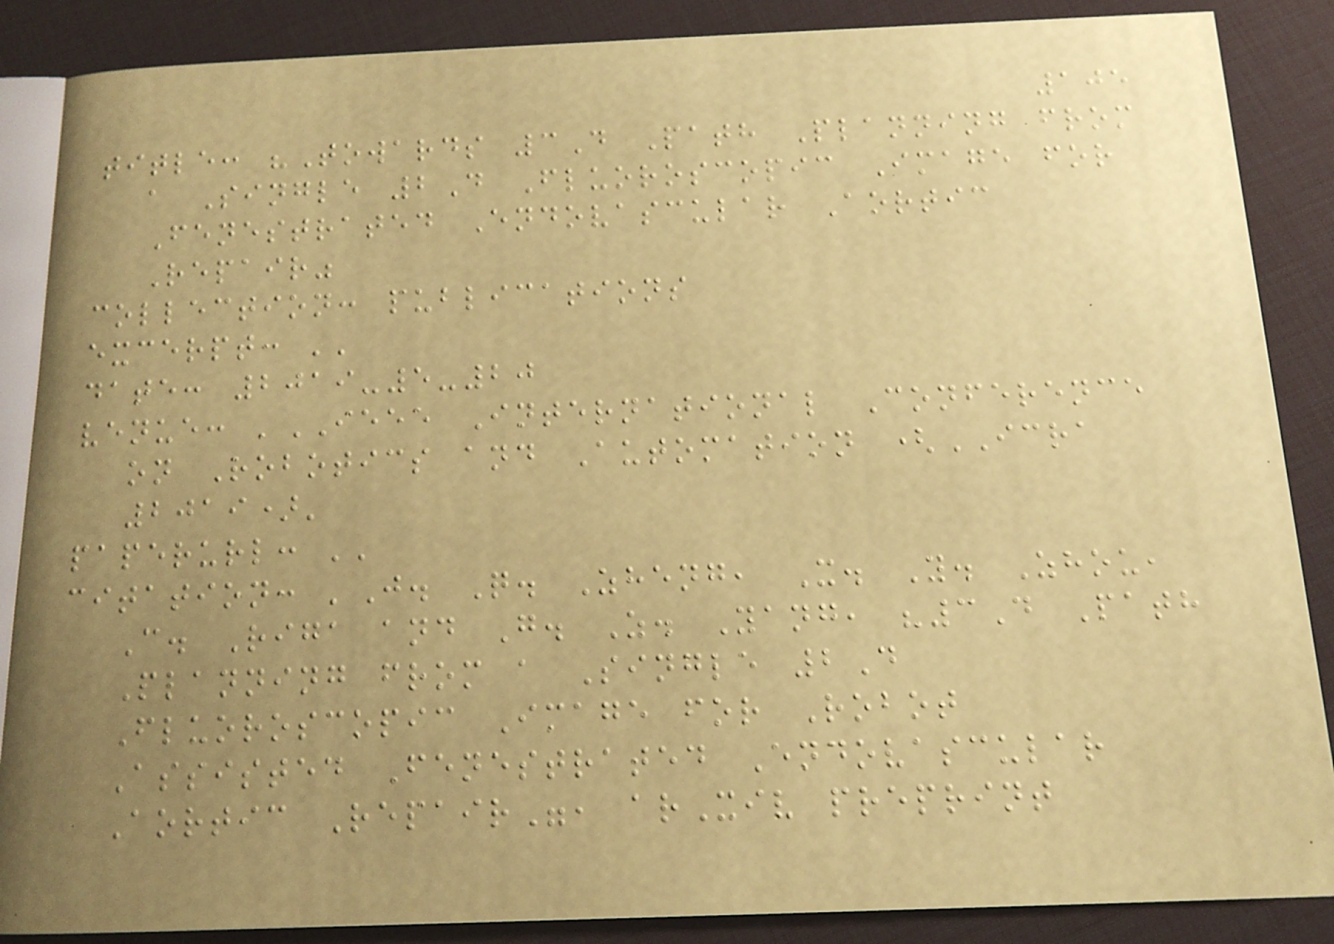105
title: "Towards 3D Path Planning from
a Single 2D Fluoroscopic Image for
Fenestrated Endovascular Aortic
Repair"
collection: publications
excerpt: ''
date: 2019-5-20
venue: 'IEEE International Conference
on Robotics and Automation (ICRA
2019)'
paperurl: ''
citation: 'J. Q. Zheng, X. Y. Zhou,
C. Riga and G. Z. Yang, "3D Path
Planning from a Single 2D
Fluoroscopic Image for Robot
Assisted Fenestrated Endovascular
Aortic Repair", arXiv preprint
